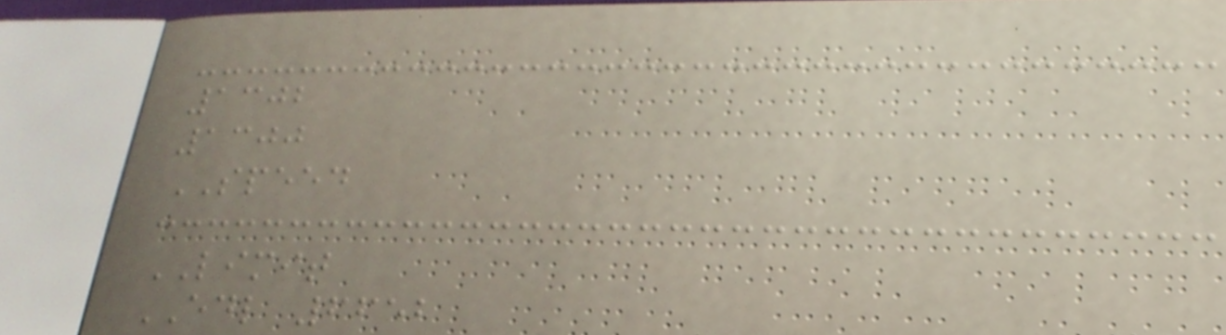1302
1300
SPEED
LIMIT
EDL 6652
